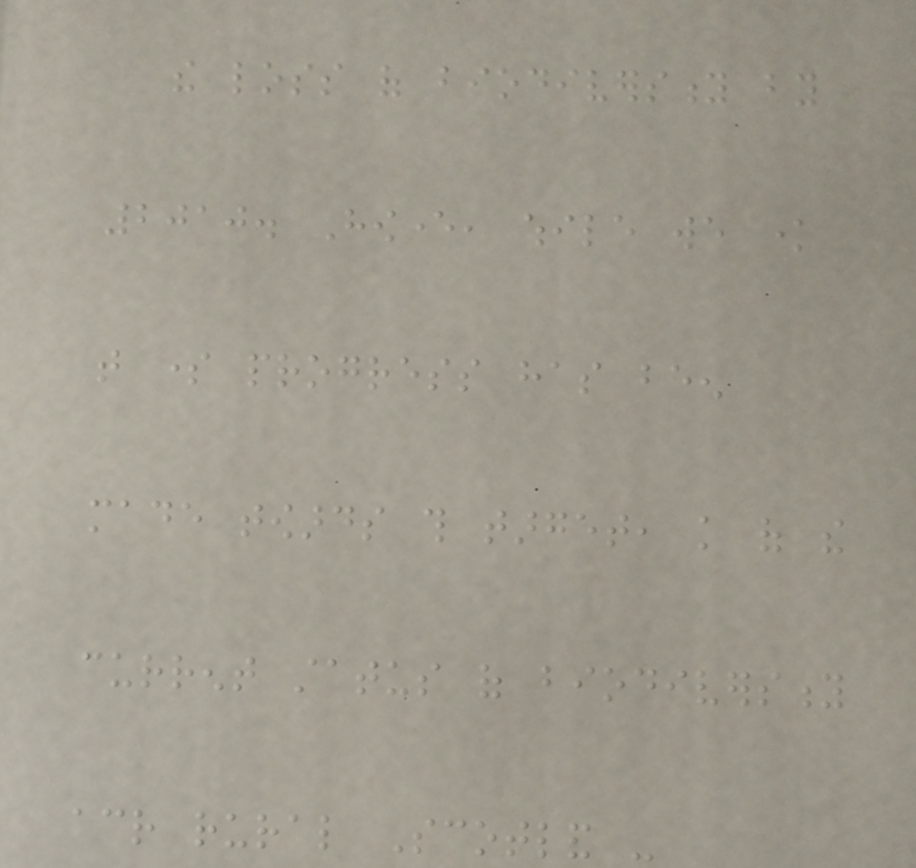the loss of biodiversity by
2010. However, while we know
that some progress has been
made towards this target, knowledge of the
current status of biodiversity
across rural Scotland -
